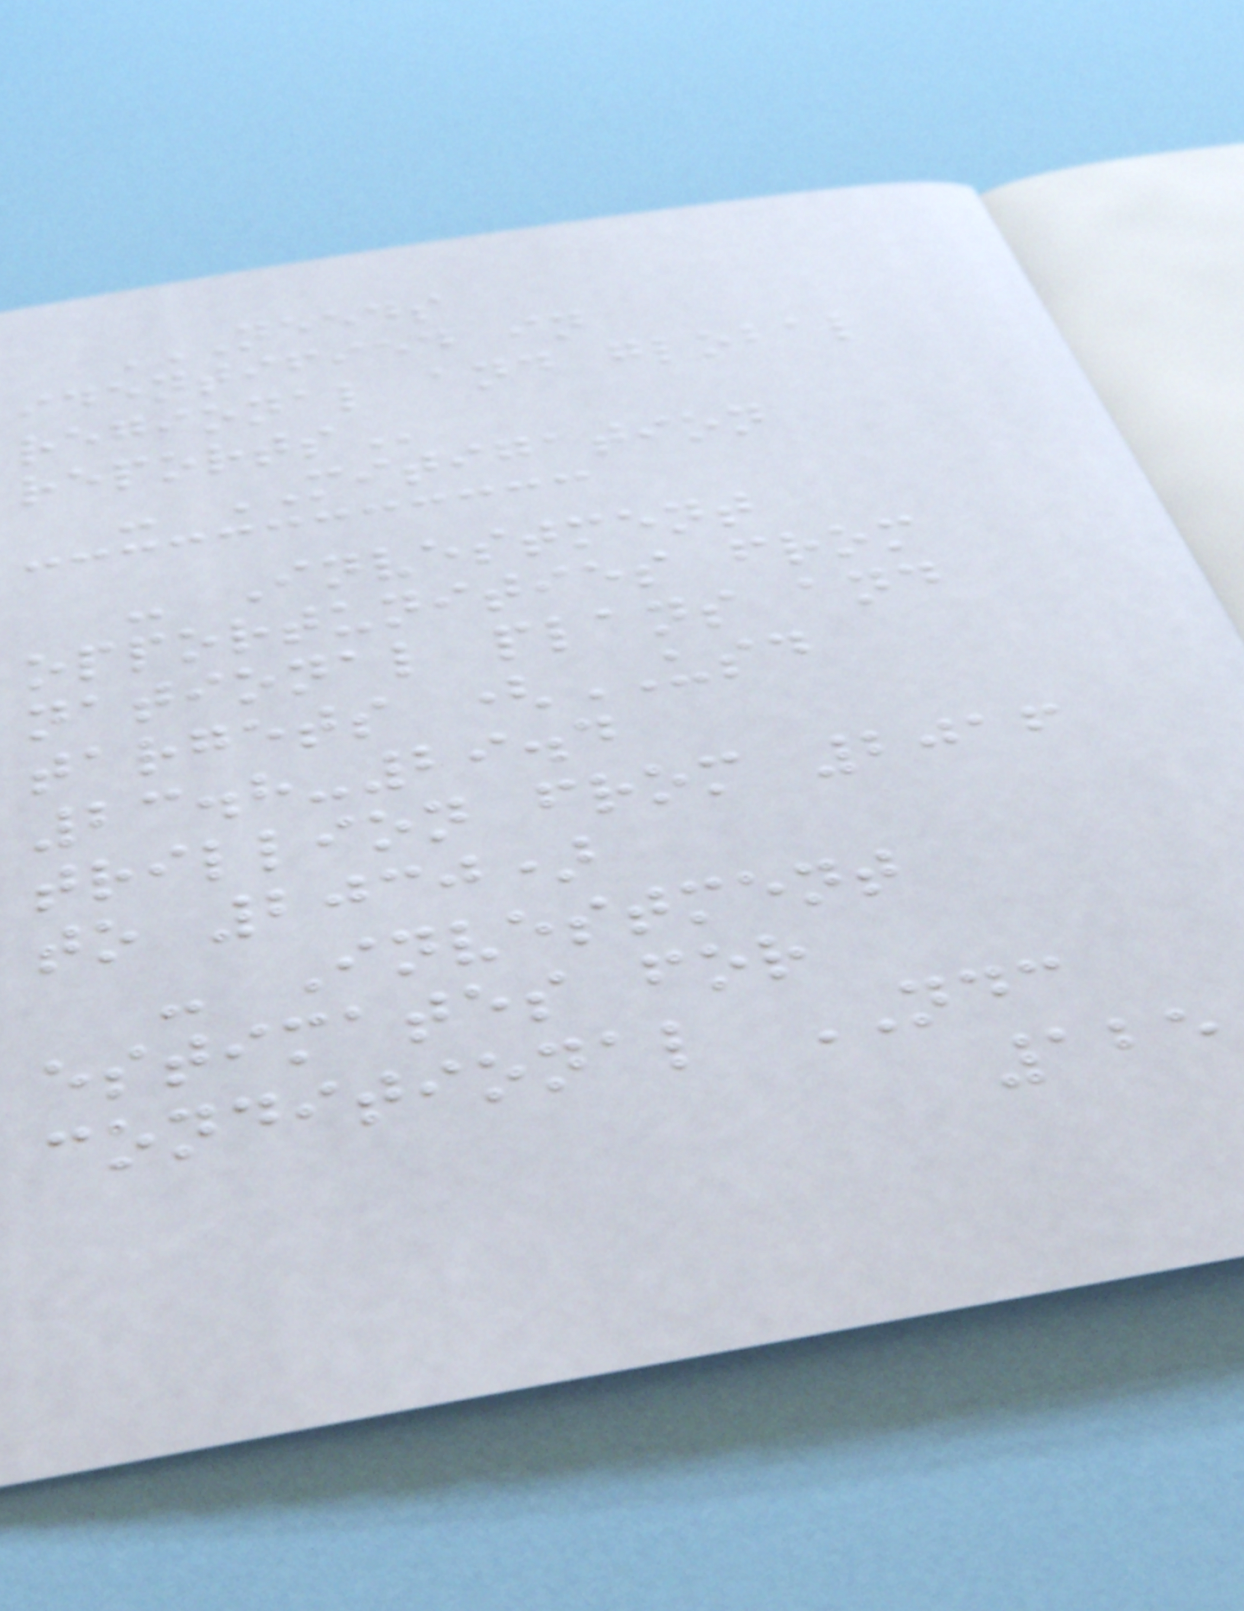NEEDS
IDENTIFIED IN
REGIONAL AND GLOBAL
REPORTS
- MITIGATION
- Investment
opportunities from
national plans and
targets (USD
23.8-29.4
trillion from 2016
to 2030)
- Investment
estimates for
conditional NDC
125
